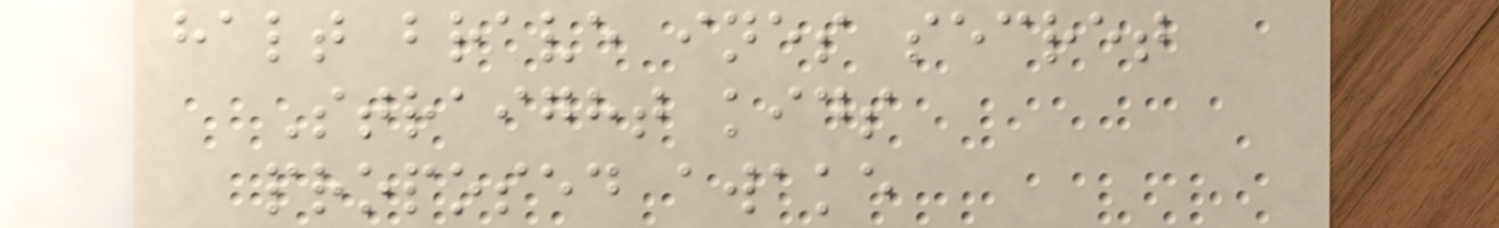halt brave ines secret
Straight kids
proposed awake
